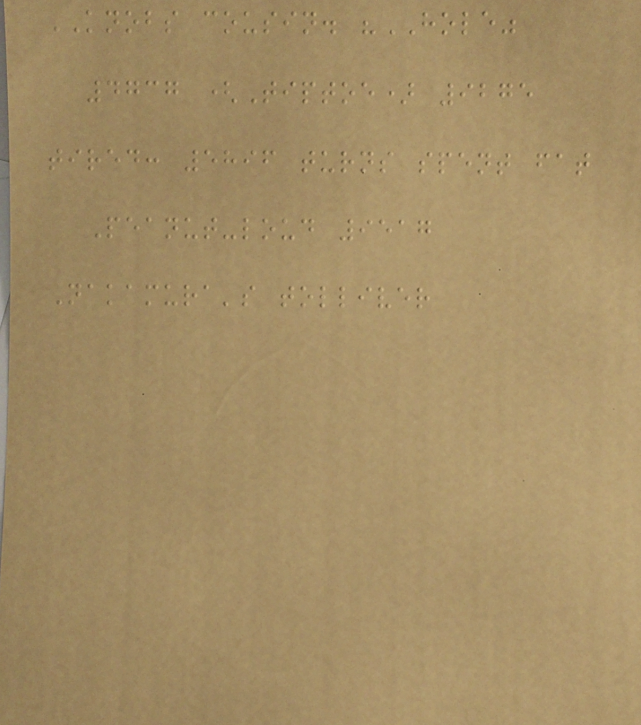KNOBS cousin. "HOLE"
4737 (Tiptoe) 9275
tired: 5896 turns spent fat
Peanut-loud 9517
Nakamura's tolliver
